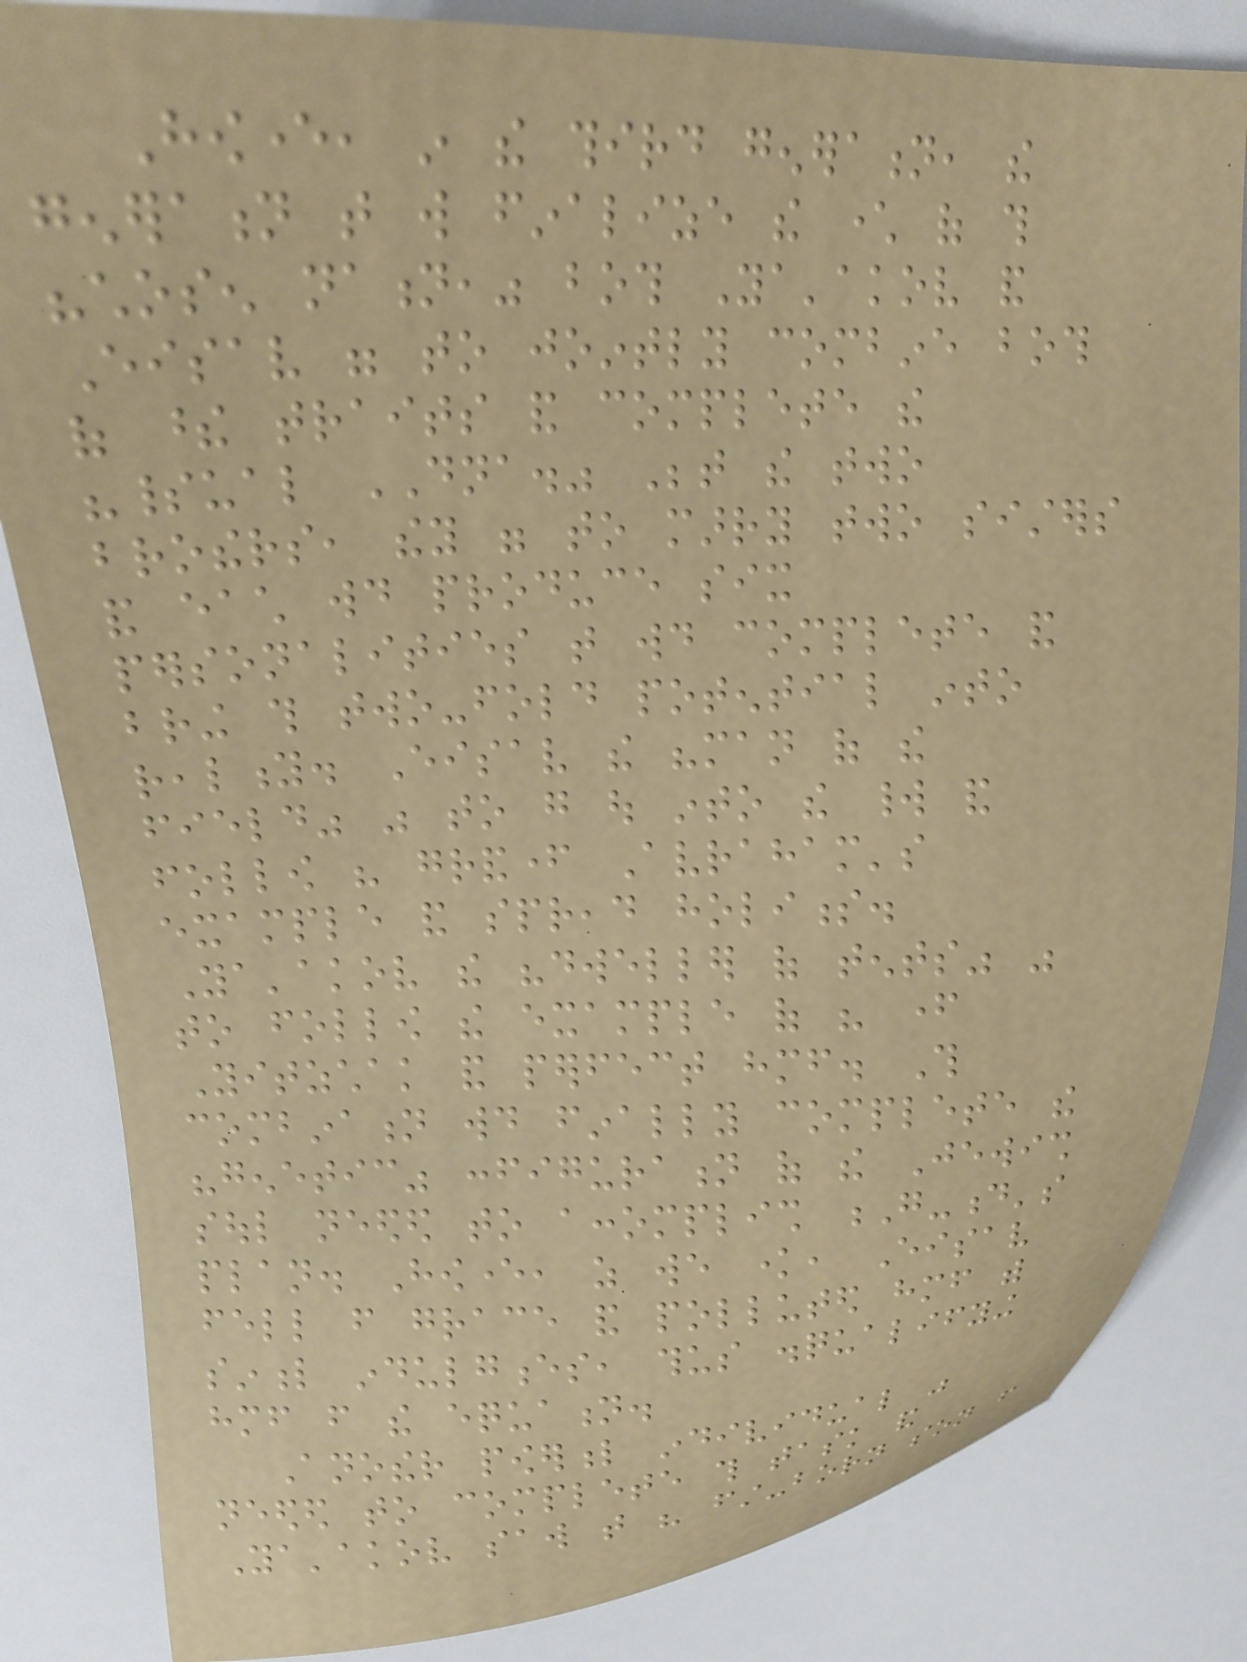However, in the third generation, the
generation that will finalize the character of this
"chosen nation," both Ya'akov and
Eisav were to jointly combine both
of these traits and complete the
"spiritual DNA." Between the two
brothers, they were to marry two sisters
and each would produce six
personalities that would complete and
bring this two-fold potential into
reality. Eisav the "man of the
field" was to go out into the world and
follow his grandfather Avraham's
example and spread holiness.
Ya'akov the "dweller of tents" was
to follow the example of his father
Yitzchak and perfect himself. This
combination would finally complete the
"genetic" configuration of the Jewish
soul needed to accomplish G-d's
plan. However, as we know, Eisav
fell from grace and polluted himself with
sinful indulgences, thus disqualifying
himself from the equation.
Another powerful individual was
needed to complete this task and
Ya'akov saw that his first-born son from
